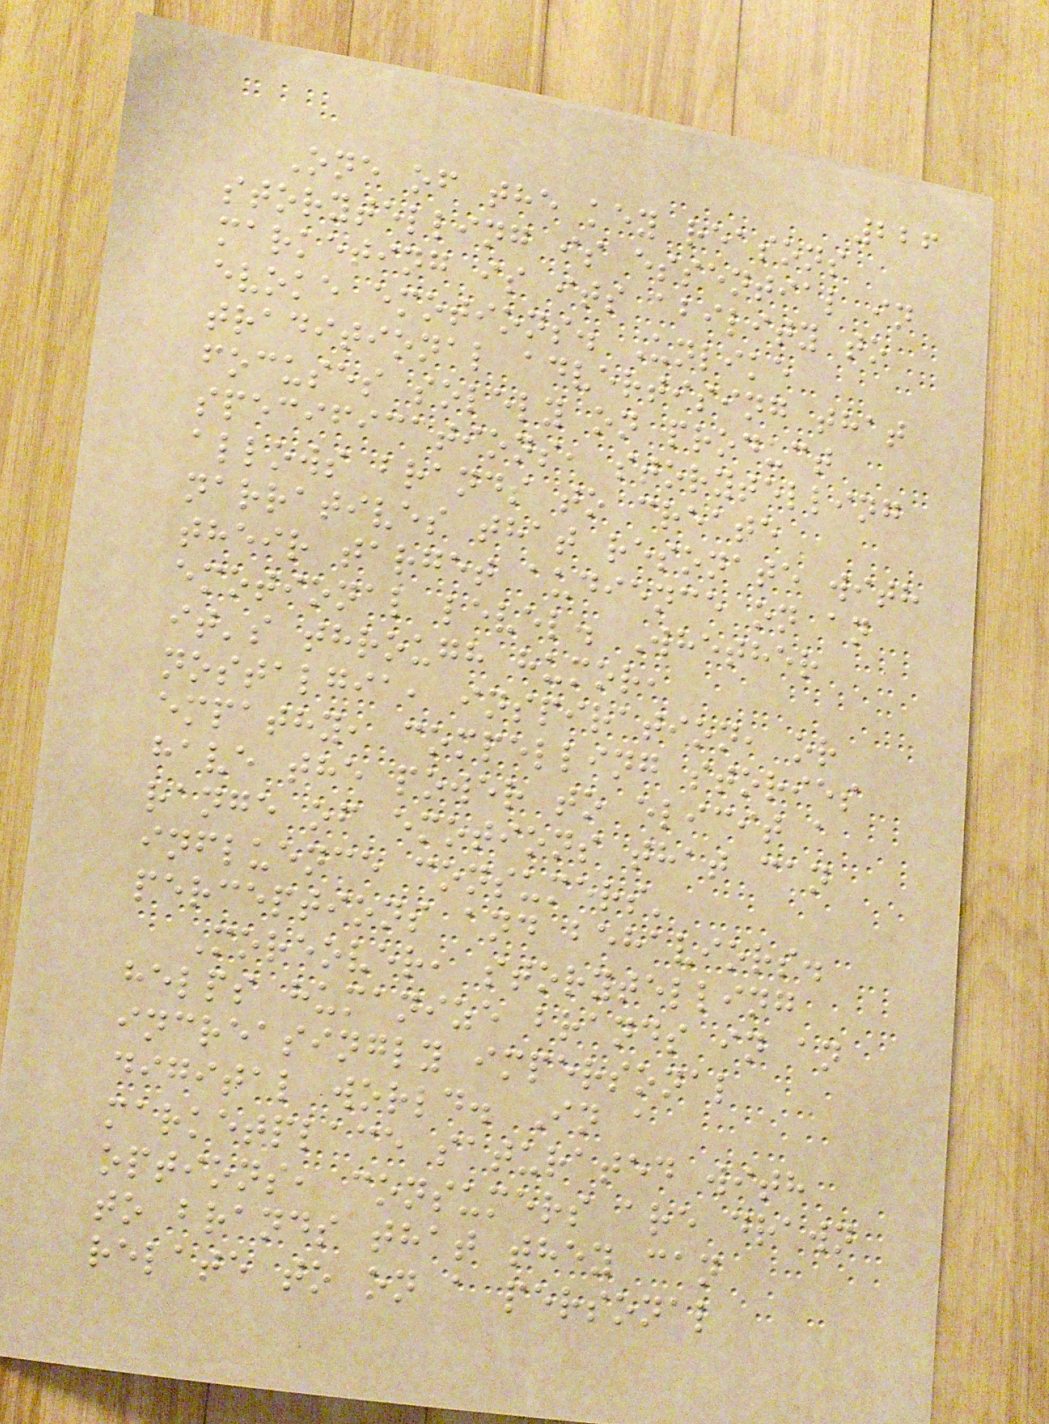226
One of the key reasons
storytelling is essential in
marketing is its ability to
evoke emotions. Unlike
traditional advertising that
focuses solely on product
specifications, storytelling
allows brands to create
narratives that resonate with
their target audience on an
emotional level. Whether
it's through humor,
nostalgia, inspiration, or
empathy, compelling stories
have the power to elicit a
range of emotions that can
influence consumers'
perceptions and behaviors.
Moreover, storytelling
helps humanize brands in an
increasingly impersonal
digital world. In a
marketplace saturated with
options, consumers are drawn
to brands that they can
relate to on a personal
